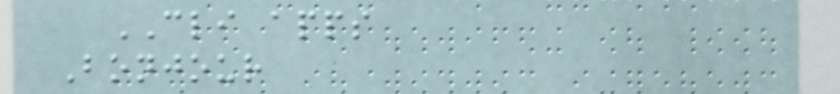CLI apps
Bonjour
